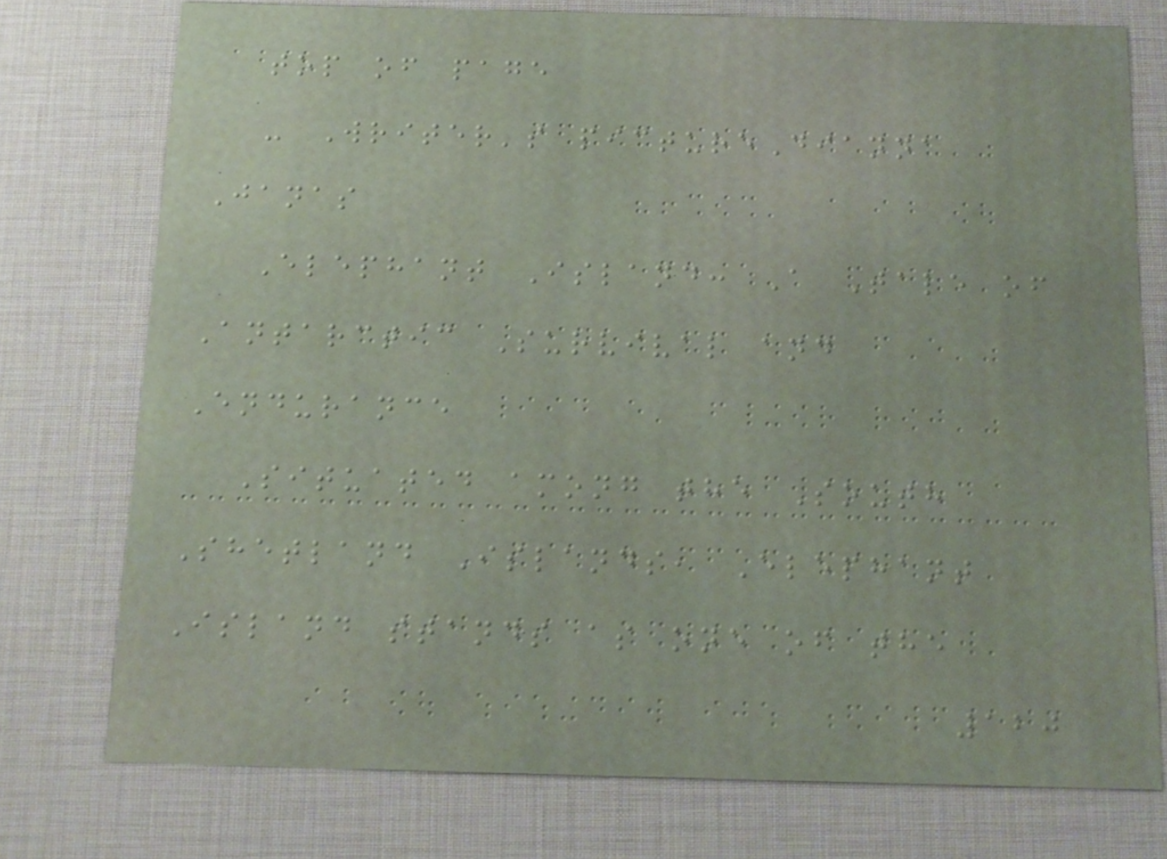top of page
- Writer's pictureDianna
Janas
Elephant Island: A Tale of
Antarctic Survival and
Endurance
Situated among the South
Shetland Islands, Elephant
Island stands as one of the
120
